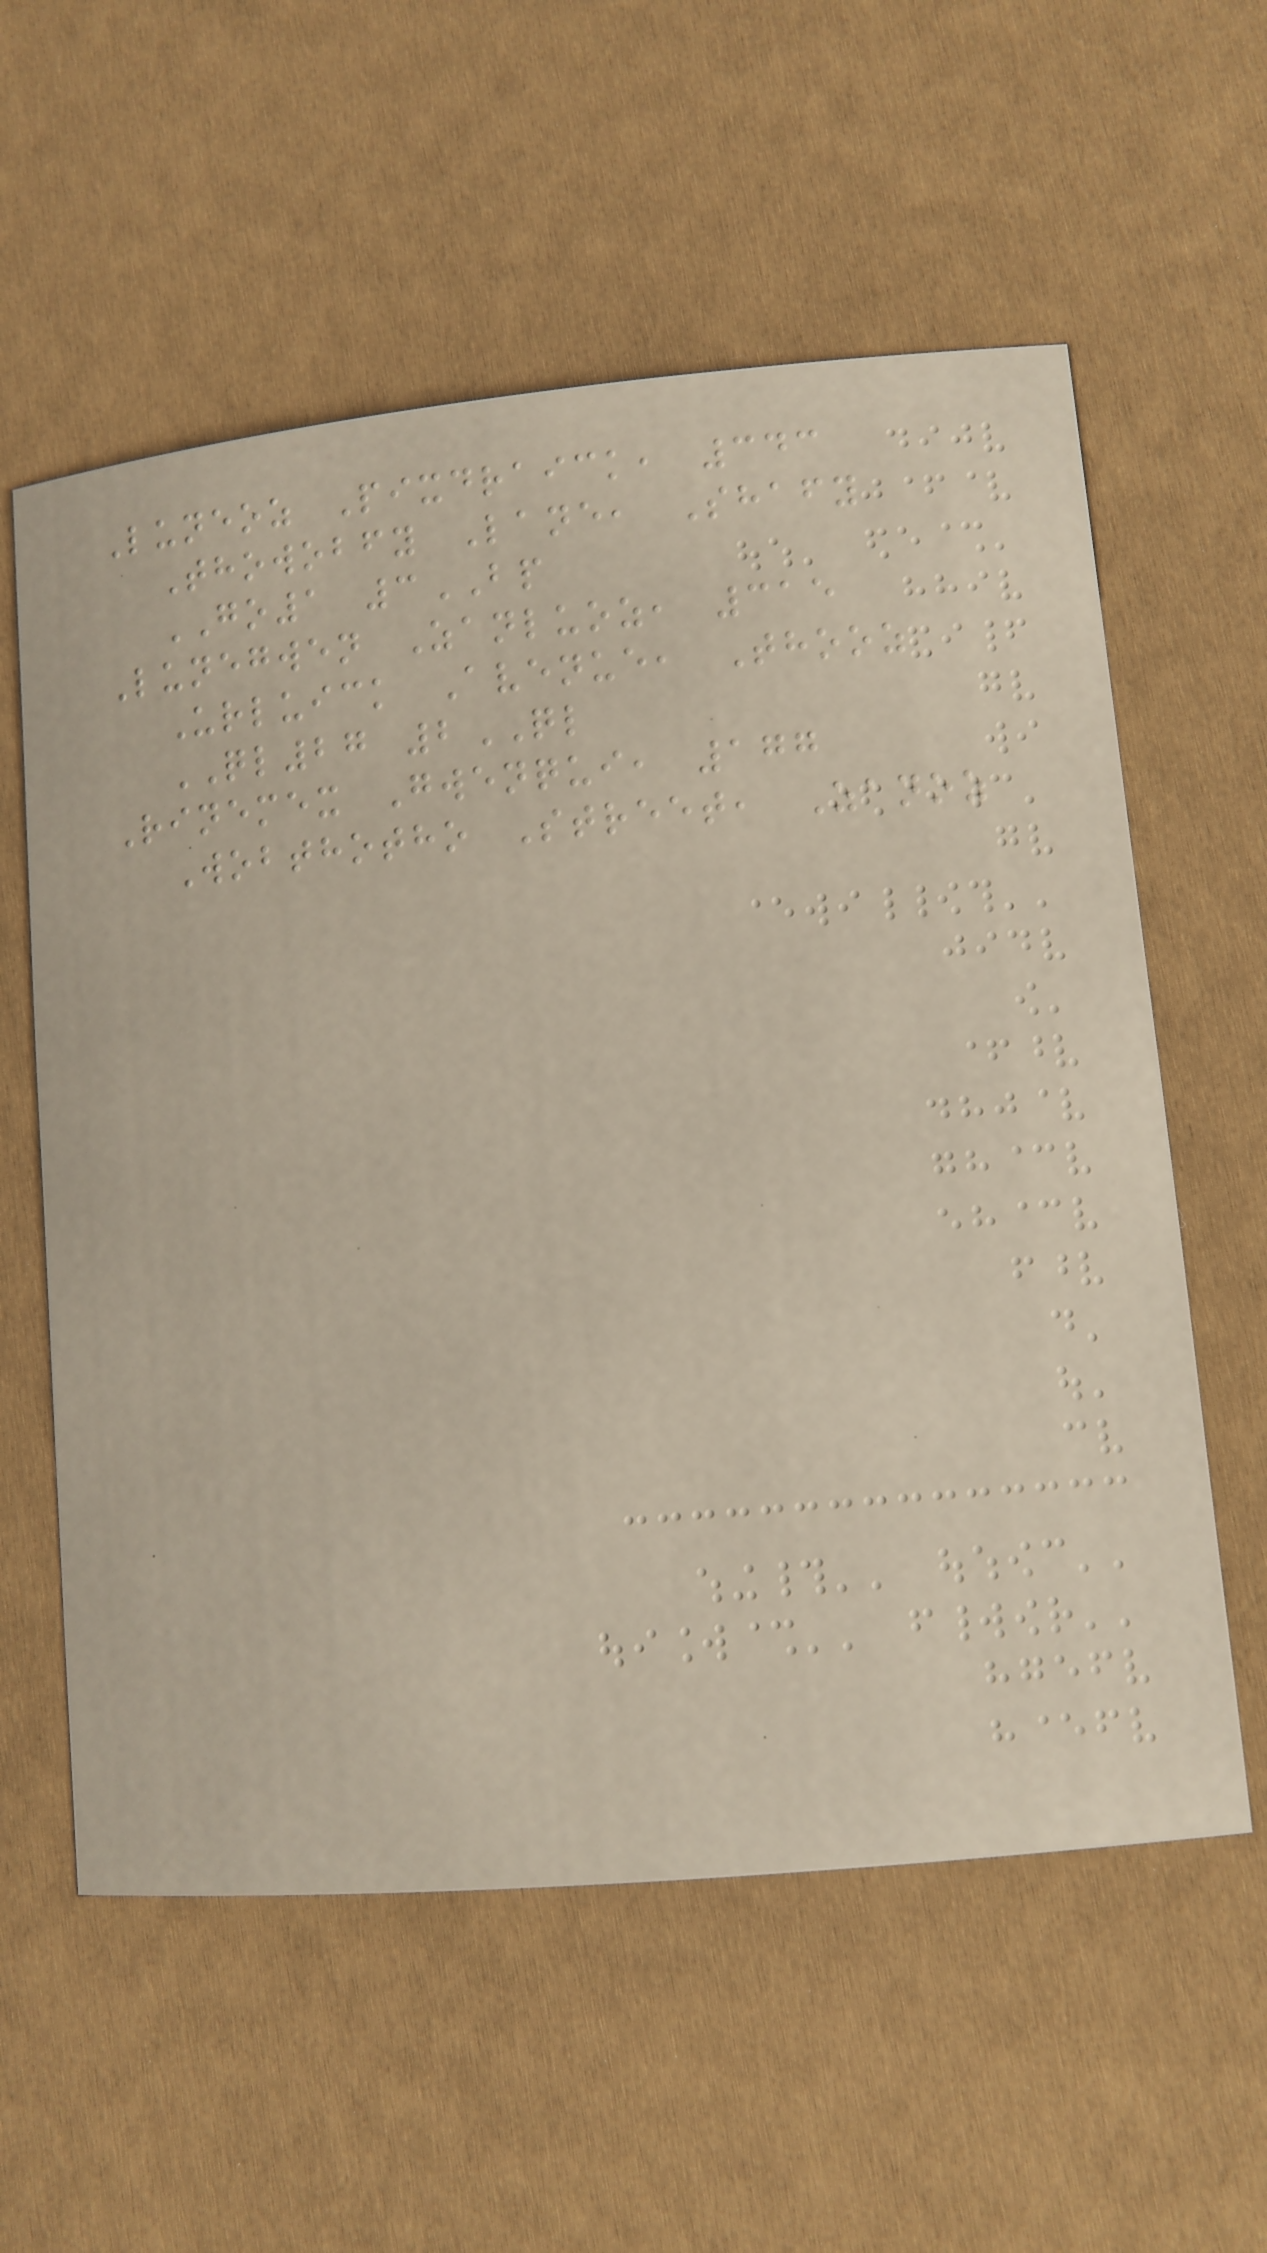Luneoz Pixdraick, 343
Thowobfy Lane, Shafy
GO1 3BP
Lunegwen Zanluoz, 315
Urluick Avenue, Thooz
QL27 2QL
Rinemex Gwenqui, 177
Wobthotho Street, Zanoz
